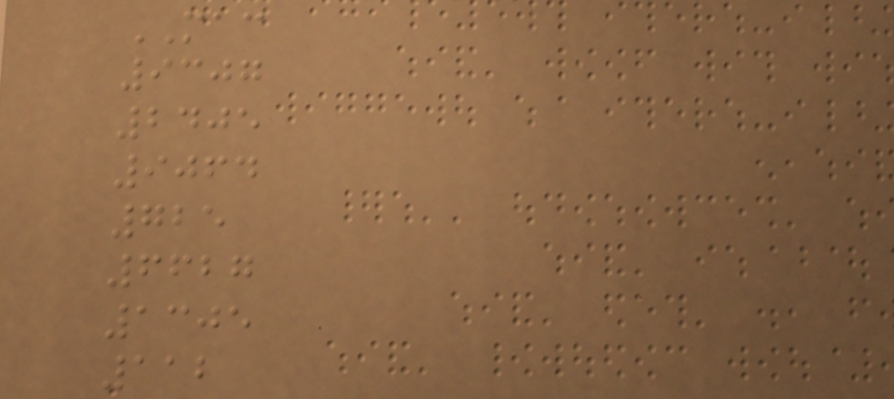MAC
9307
2405
9064
725
6627
1305
112
